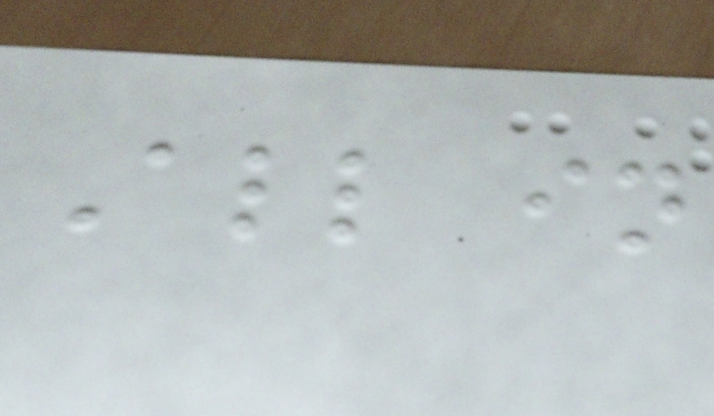All in
